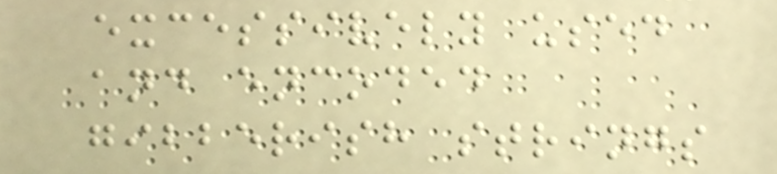excessively used
and encoded
gibberish strings
